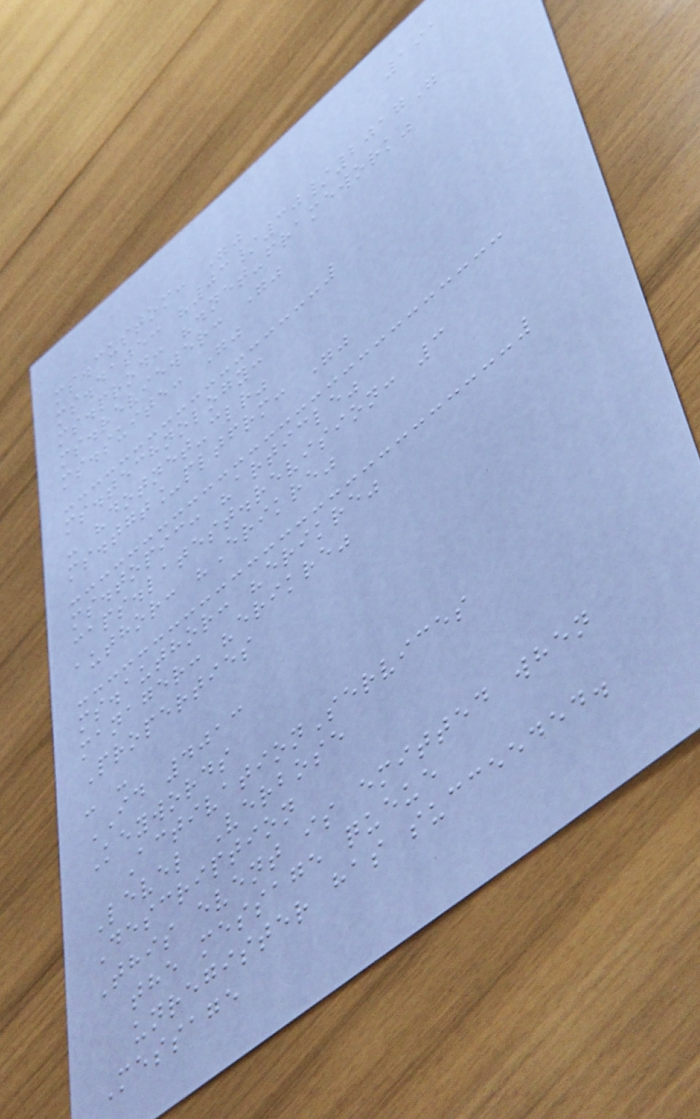191
ms.custom: ""
ms.date: "03/30/2017"
ms.prod: ".net-framework"
ms.reviewer: ""
ms.suite: ""
ms.technology:
- "dotnet-clr"
ms.tgt_pltfrm: ""
ms.topic: "article"
caps.latest.revision: 3
author: "Erikre"
ms.author: "erikre"
manager: "erikre"
Properties
- -
ID 4013
Keywords
ActivationServices
Level Verbose
Description
This event is emitted when
the message queue
unregister has succeeded.
Message
